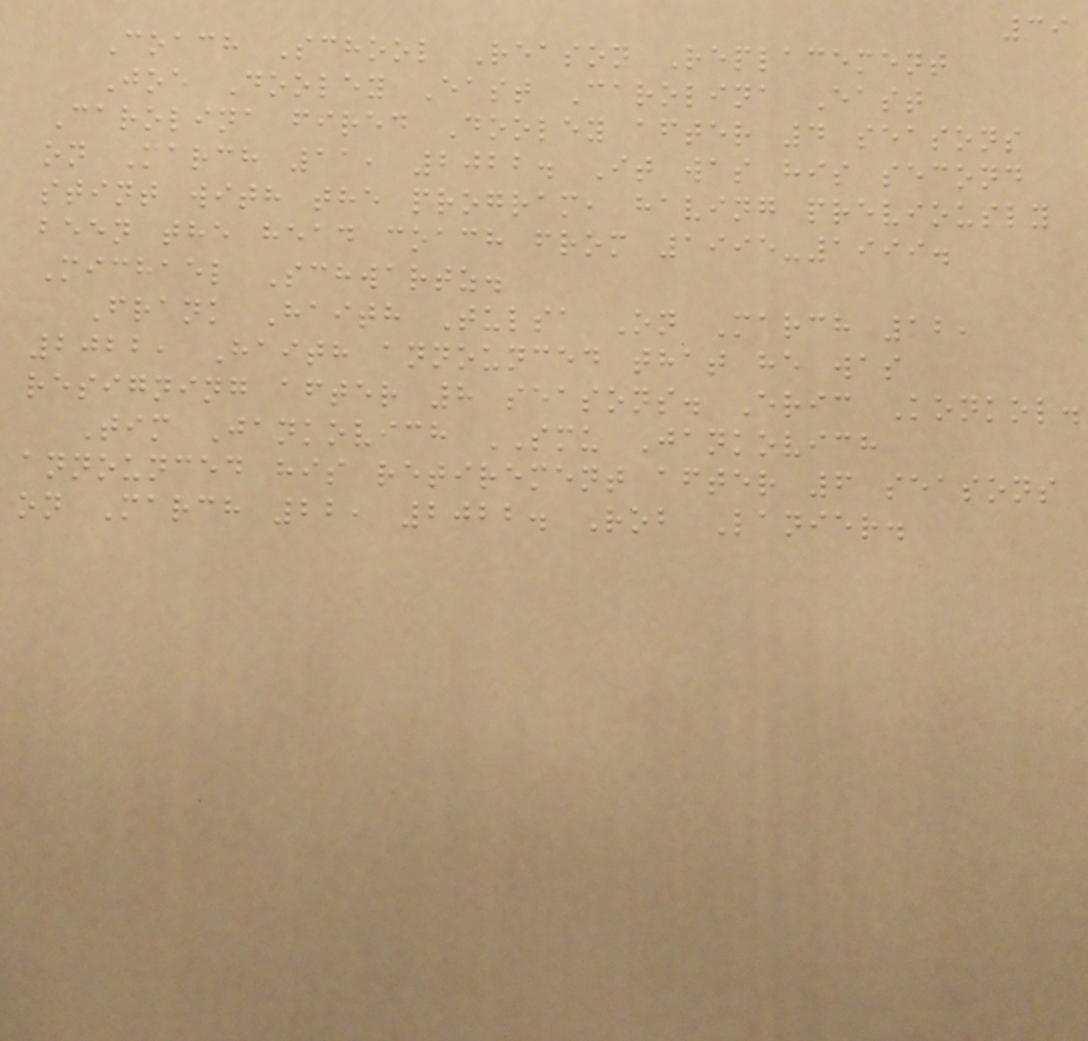39
Coach School Reason Replacement
Joe Dooley East Carolina East
Carolina fired Dooley after 4 seasons
on March 11, 2022. It was his second
stint with the program, having previously
been the head coach from 1995-1999.
Michael Schwartz.
Frank Haith Tulsa On March 12,
2022, Haith announced that he was
resigning after 8 seasons. Eric Konkol.
Tim Jankovich SMU Jankovich
announced his retirement after 6 seasons
on March 22, 2022. Rob Lanier.
